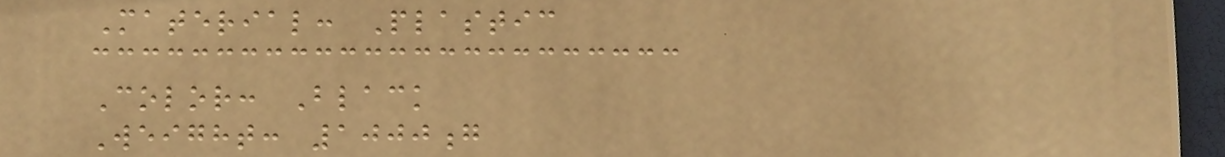Material: Plastic
Color: Black
Weight: 1000g
